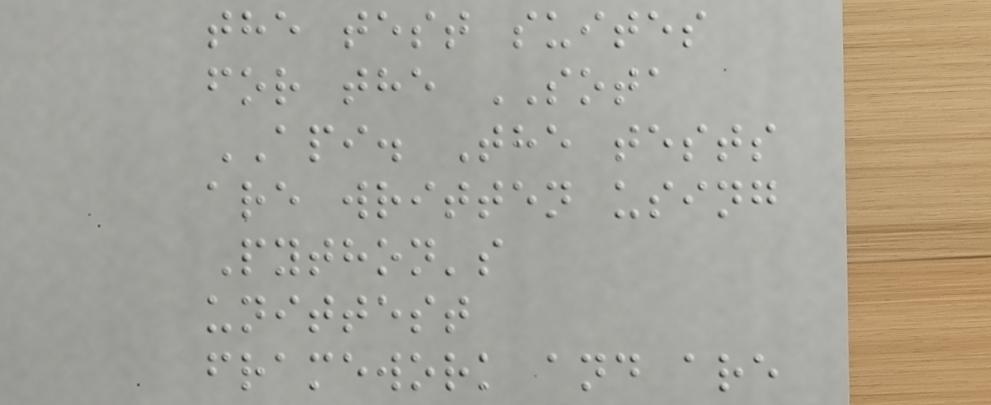the test suites
for the SOTA
API. The tests
are written using
Python's
unittest
framework and are
